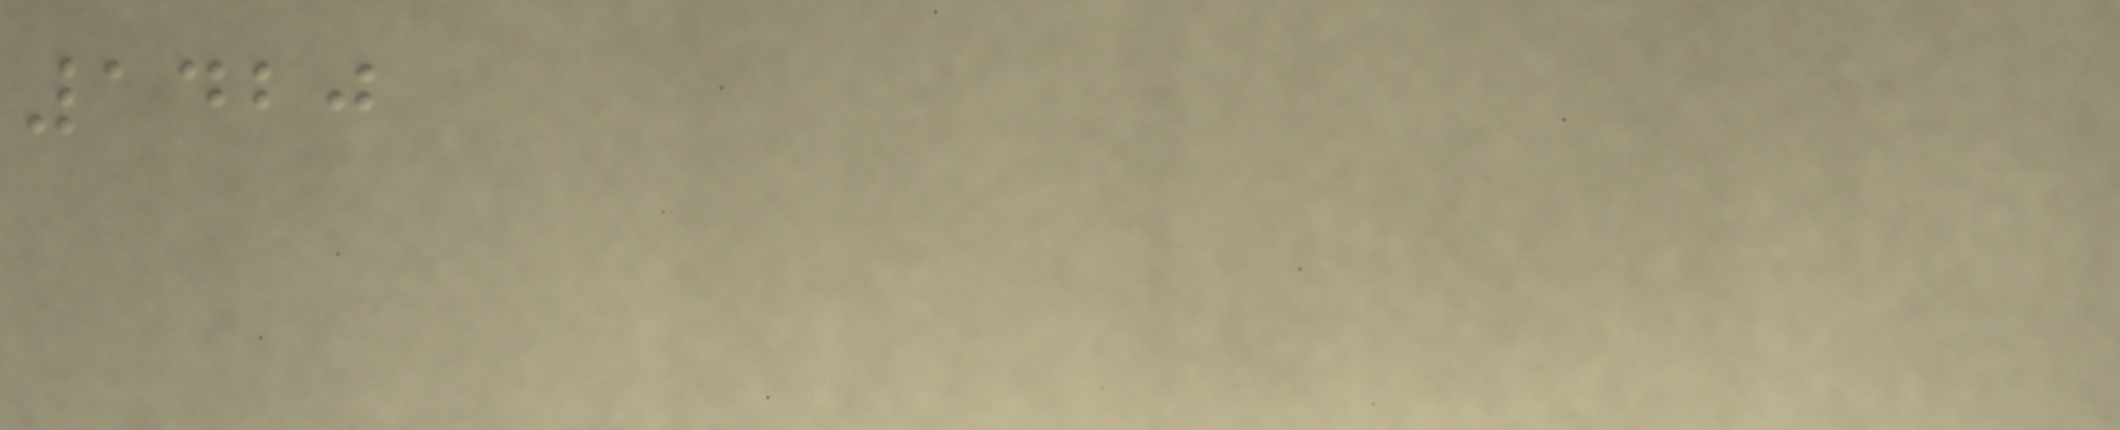1420
